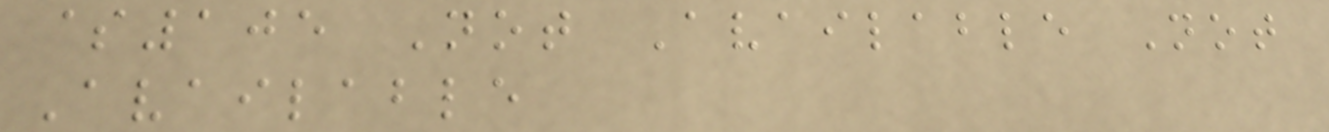$105 Not Available Not
Available
